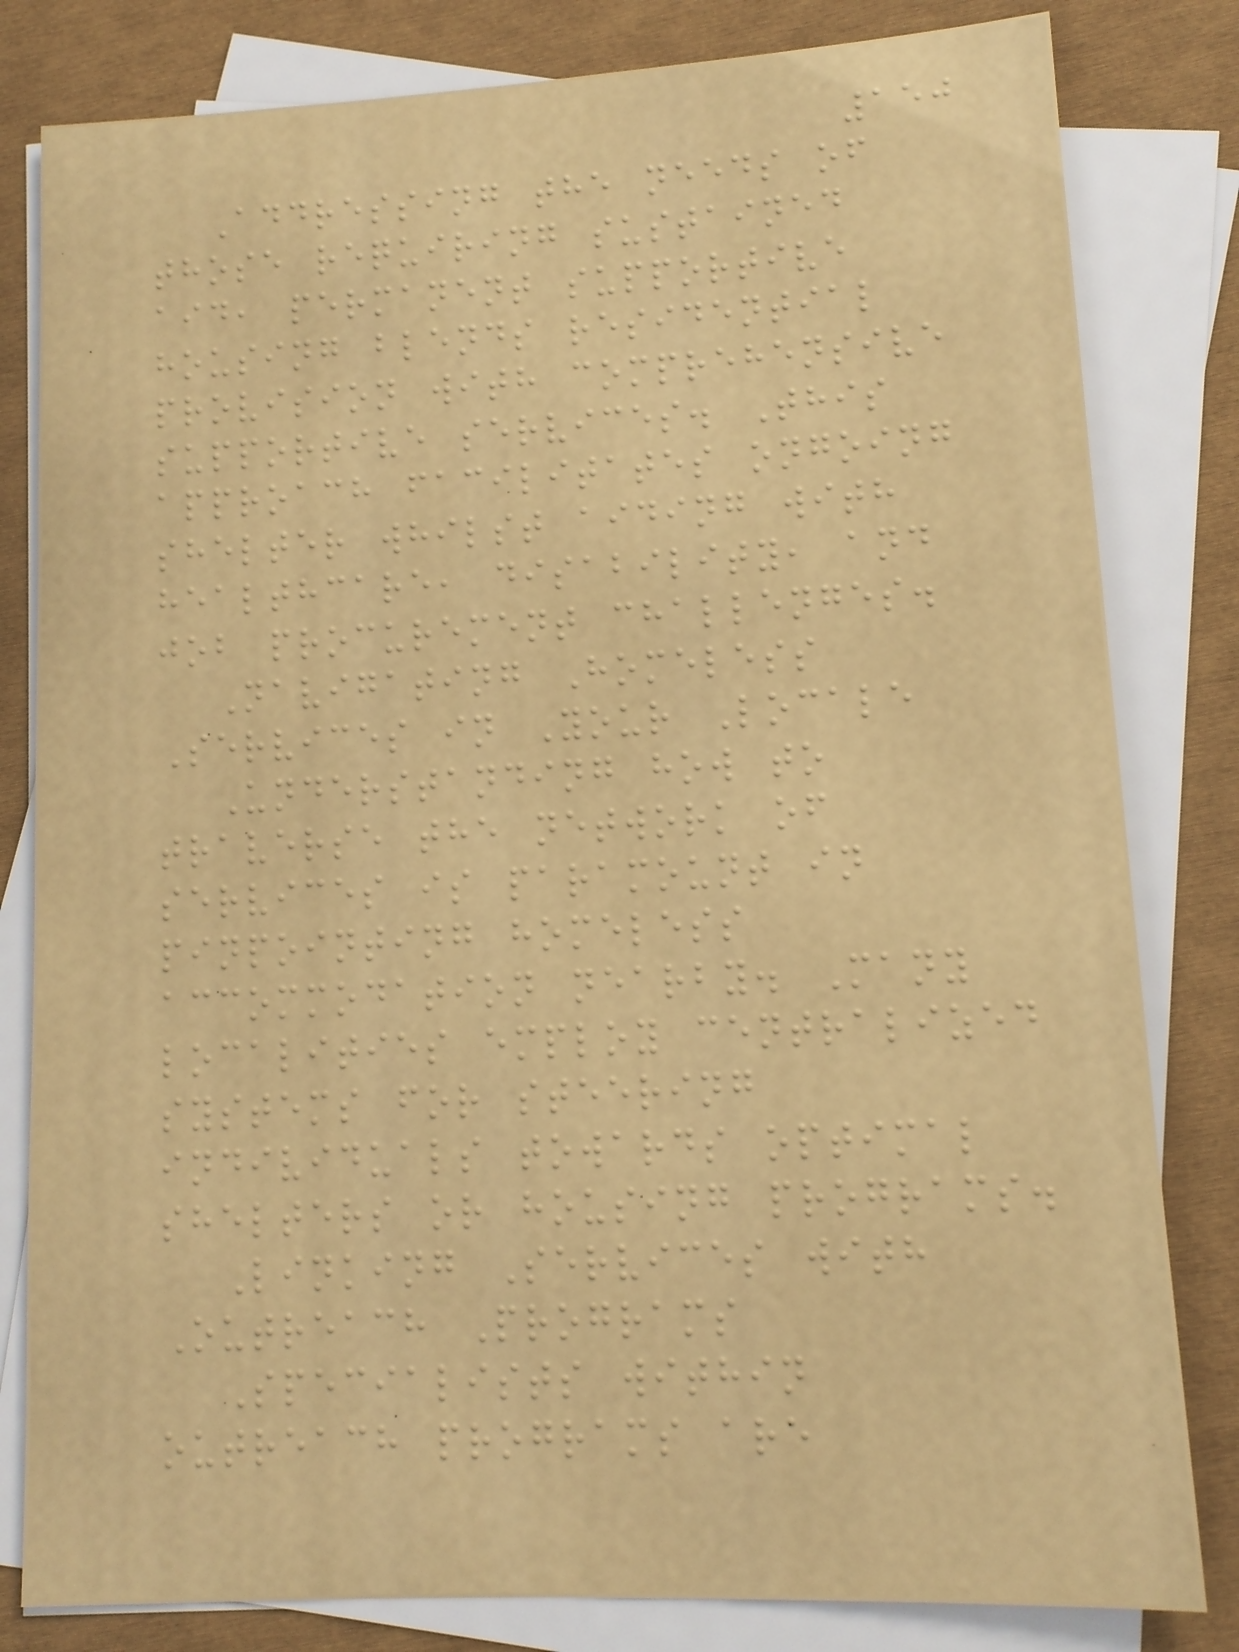150
Addressing the needs of
those requiring sustained
aid, permanent supportive
housing blends residential
provision with comprehensive
supportive services. This
approach facilitates ongoing
shelter whilst aiding with
healthcare, disability, and
job procurement challenges.
Navigating Homeless
Services in Your Locale
Understanding how to
traverse the network of
services is paramount in
pinpointing homeless
accommodation nearby. Many
localities employ centralized
systems for steering
individuals towards optimal
shelters or housing programs.
Linking Services with
Outreach Programs
Specialists within
outreach programs are
